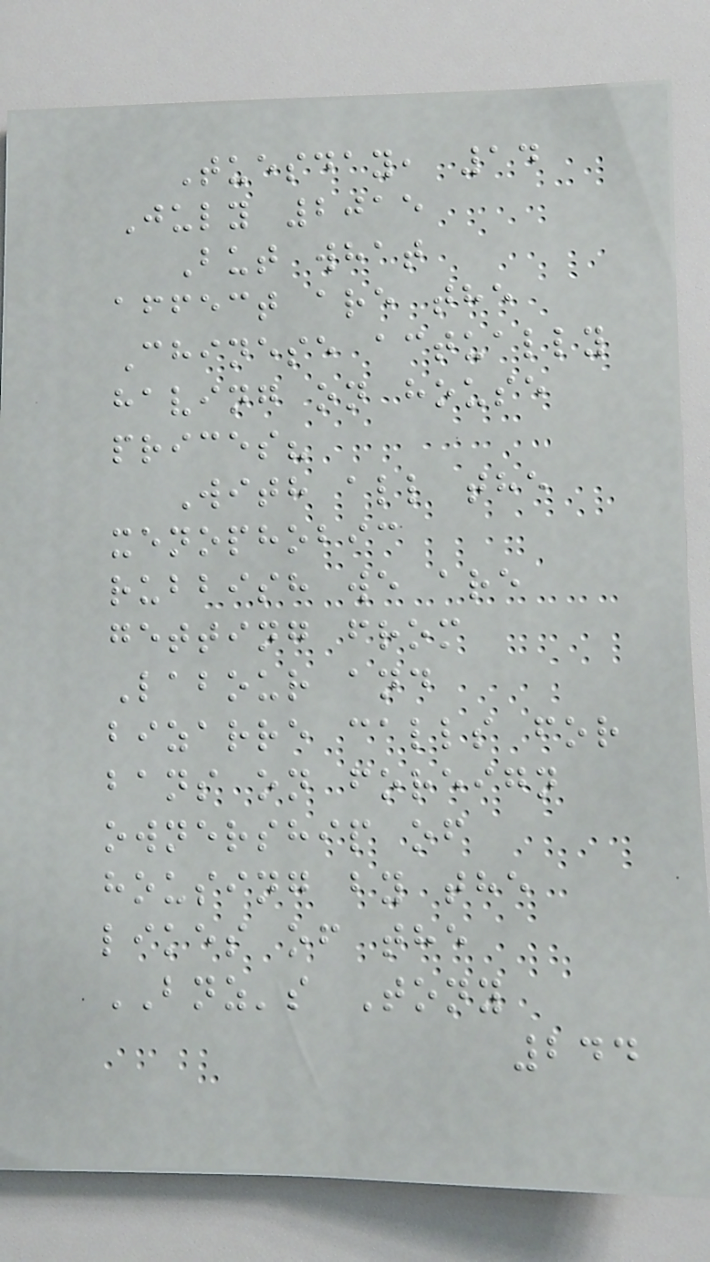Tuesday, 14
July 2015
But what
affect are the
Chinese actually
having on house
prices?
With all the
xenophobic
rubbish we are
getting from
Labour and
bizarre calls for
bans on foreign
ownership of
housing by the
likes of the
BNZ's Tony
244
